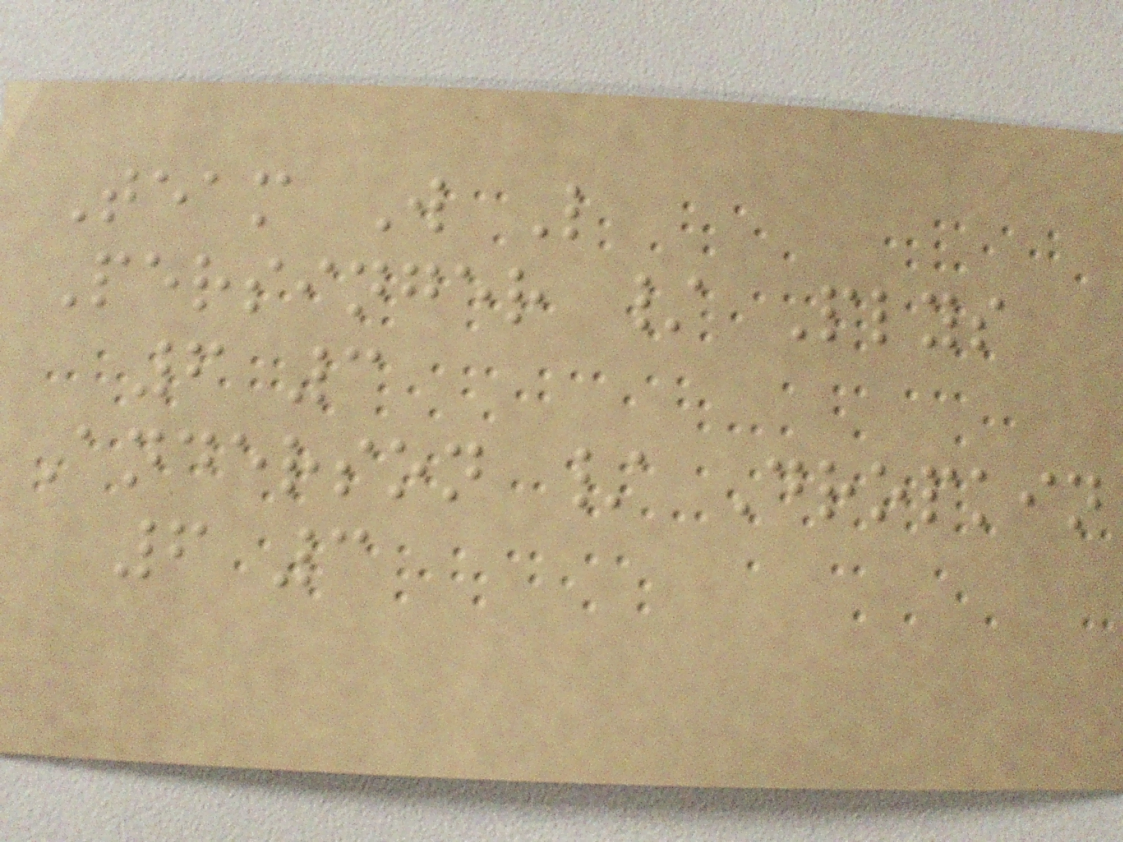Team W L
Persinger / Plys
6 3
Anderson / Dropkin
6 3
